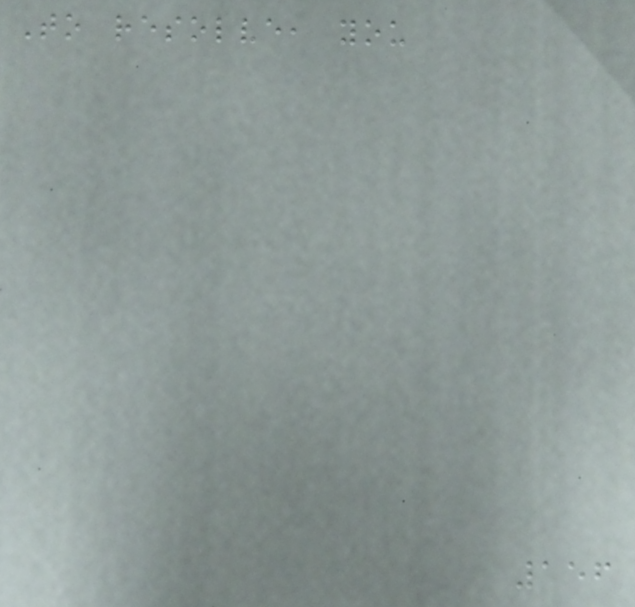To resolve, you
156
